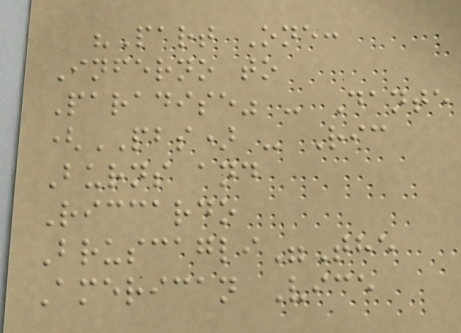"Part One:
Inferno to
Paradise" - Dante
(PBS) - Ric
Burns and
Riccardo
Bruscagli"The
American Vice
